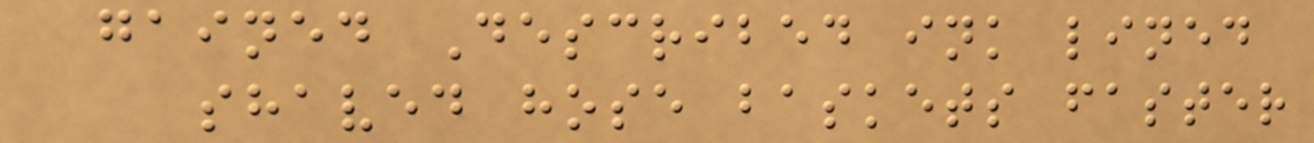gained Described ink lined
shaved hose baskets faster
